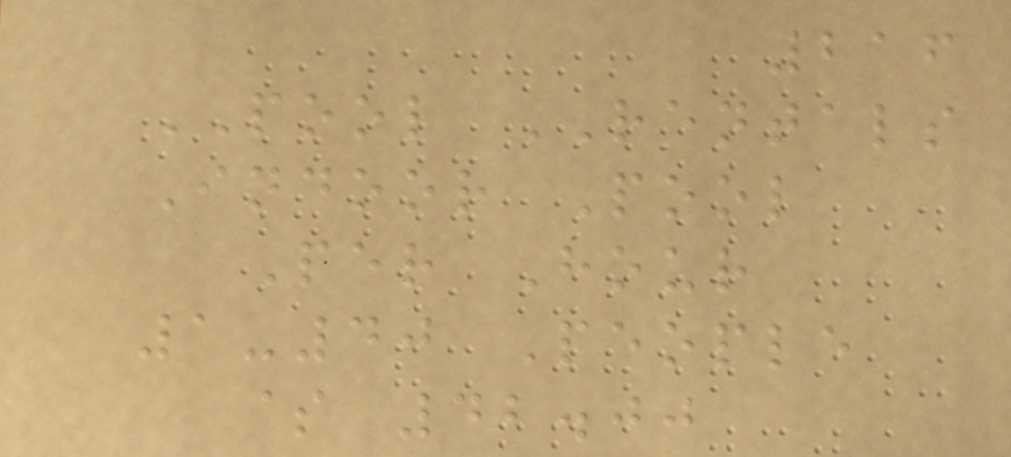216
POOL RENTALS
Indoor Pool
Per Hour
1-40 People
$ 42.00
